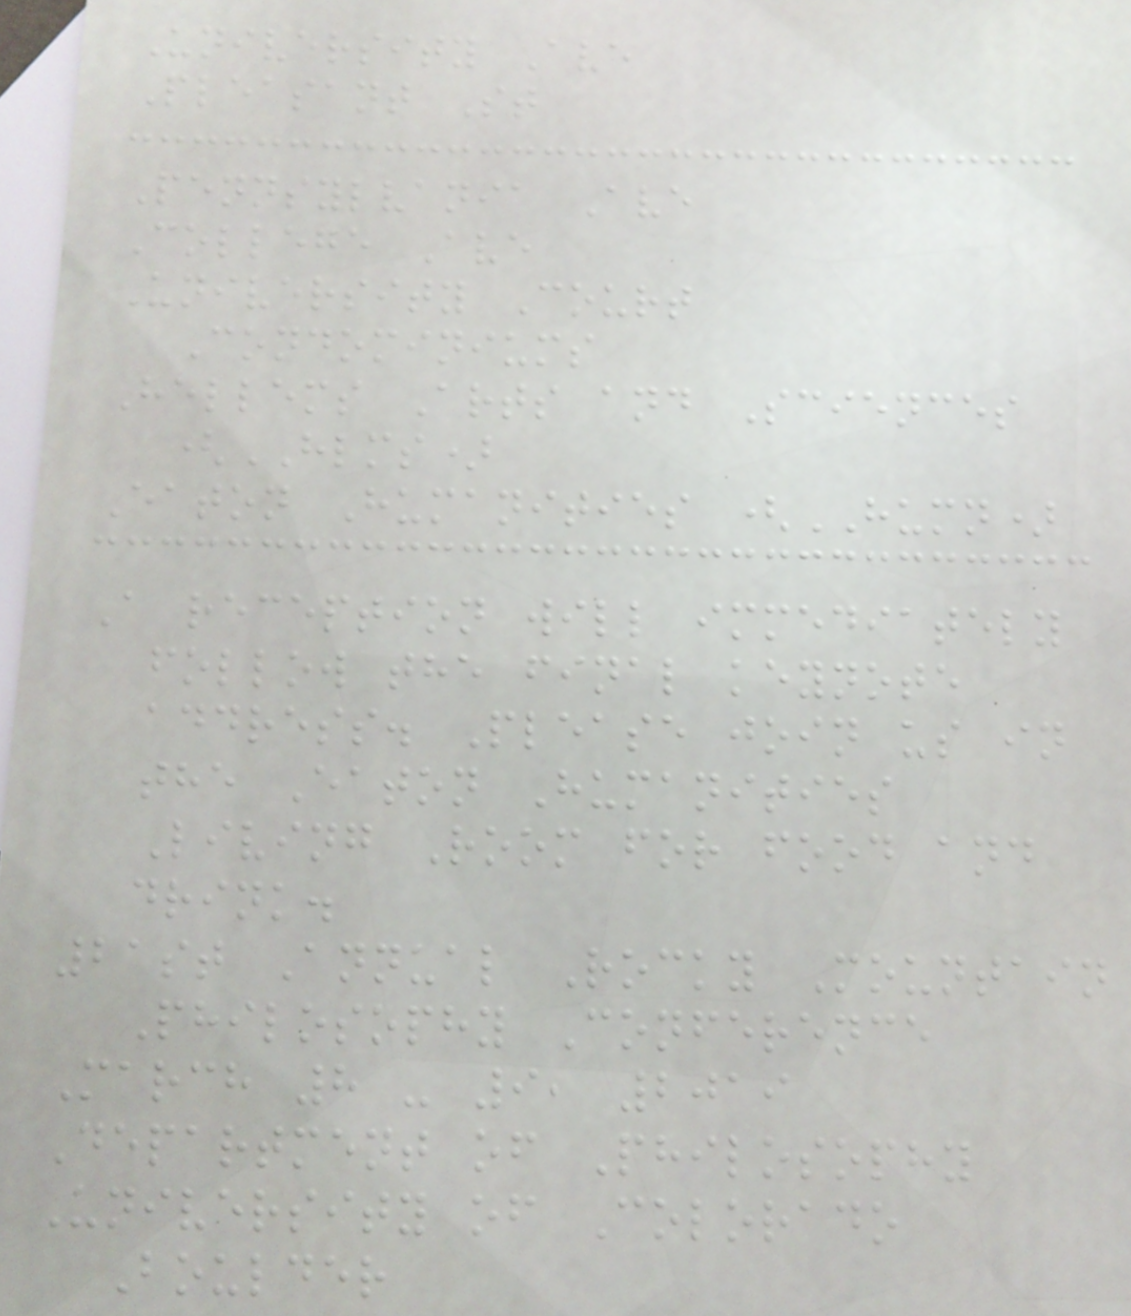University Ave
Pleasant St
Pennsylvania Ave
College Ave
University Court
Condominiums
Hellems Arts and Sciences
(HLMS)
Eaton Humanities (HUMN)
A reception will immediately
follow the final keynote
address. Please join us in
the Eaton Humanities
Living Room for food and
drink.
21st Annual Rocky Mountain
Philosophy Conference
March 8 - 9, 2019
Department of Philosophy
University of Colorado
Boulder
